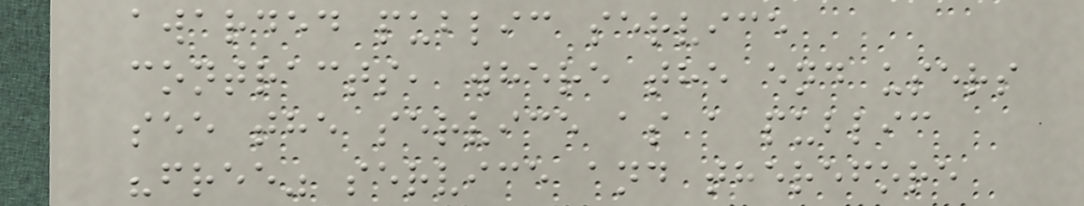awarded public service
contracts, where the end users
see the service as a public
"free" service and therefore
